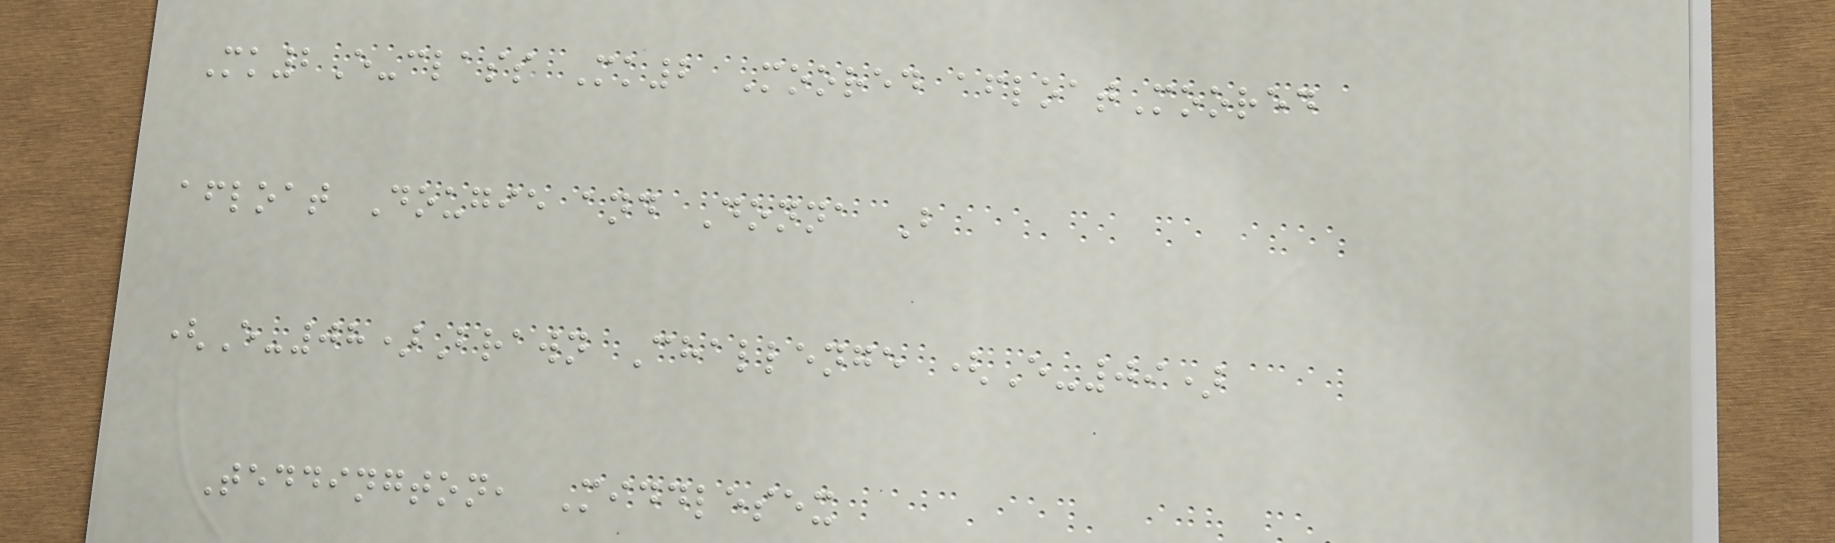Mk2E-class Mk2 Moored afloatMoored
afloat Dougie and Donna B
(E-08)Brawn Challenge (E-09)
Teddington, Middlesex
